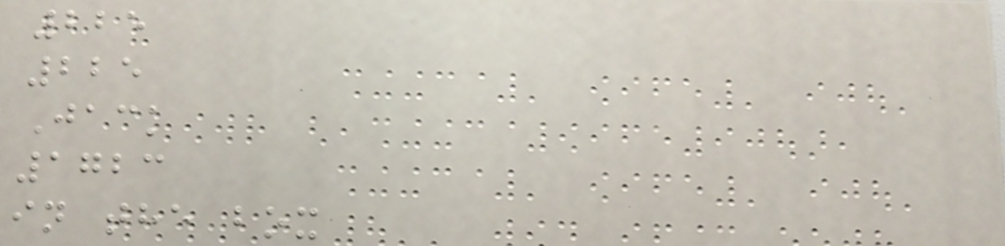225
225
Jack
1723
in the box
